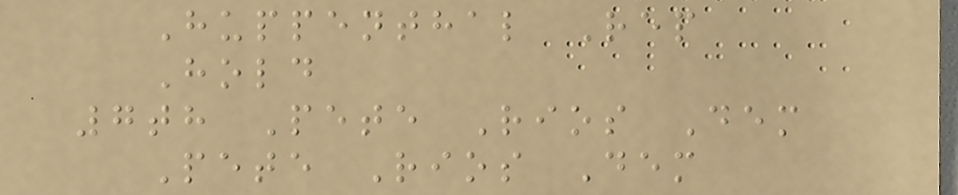Huppenthal Rep
Hold
7th Pete Rios Dem
Pete Rios Dem
